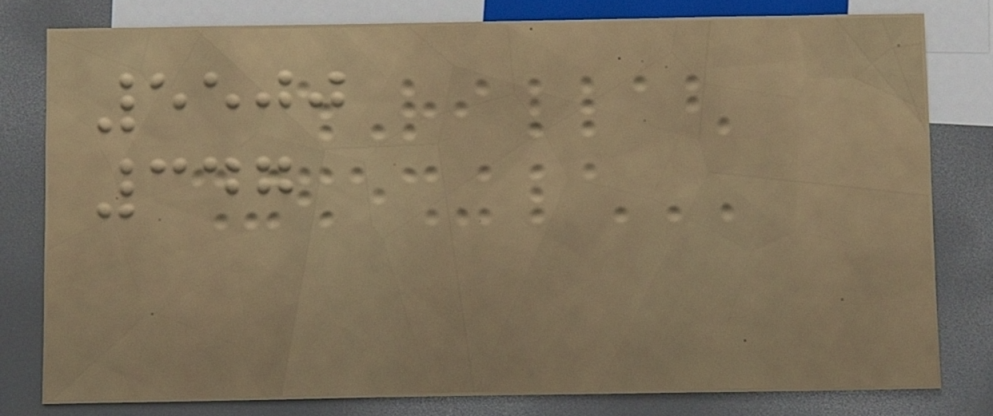5500
347
